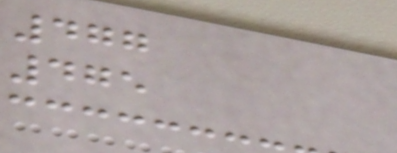477
475
